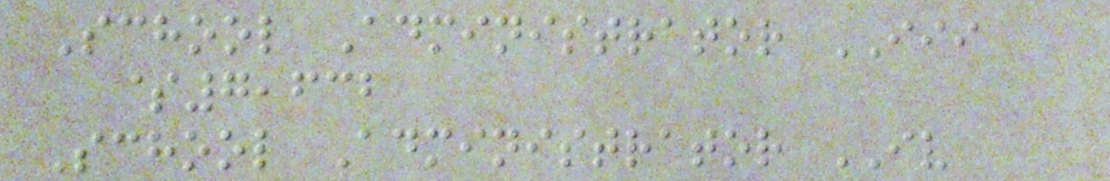School Administrator III
$7,632
School Administrator IV
